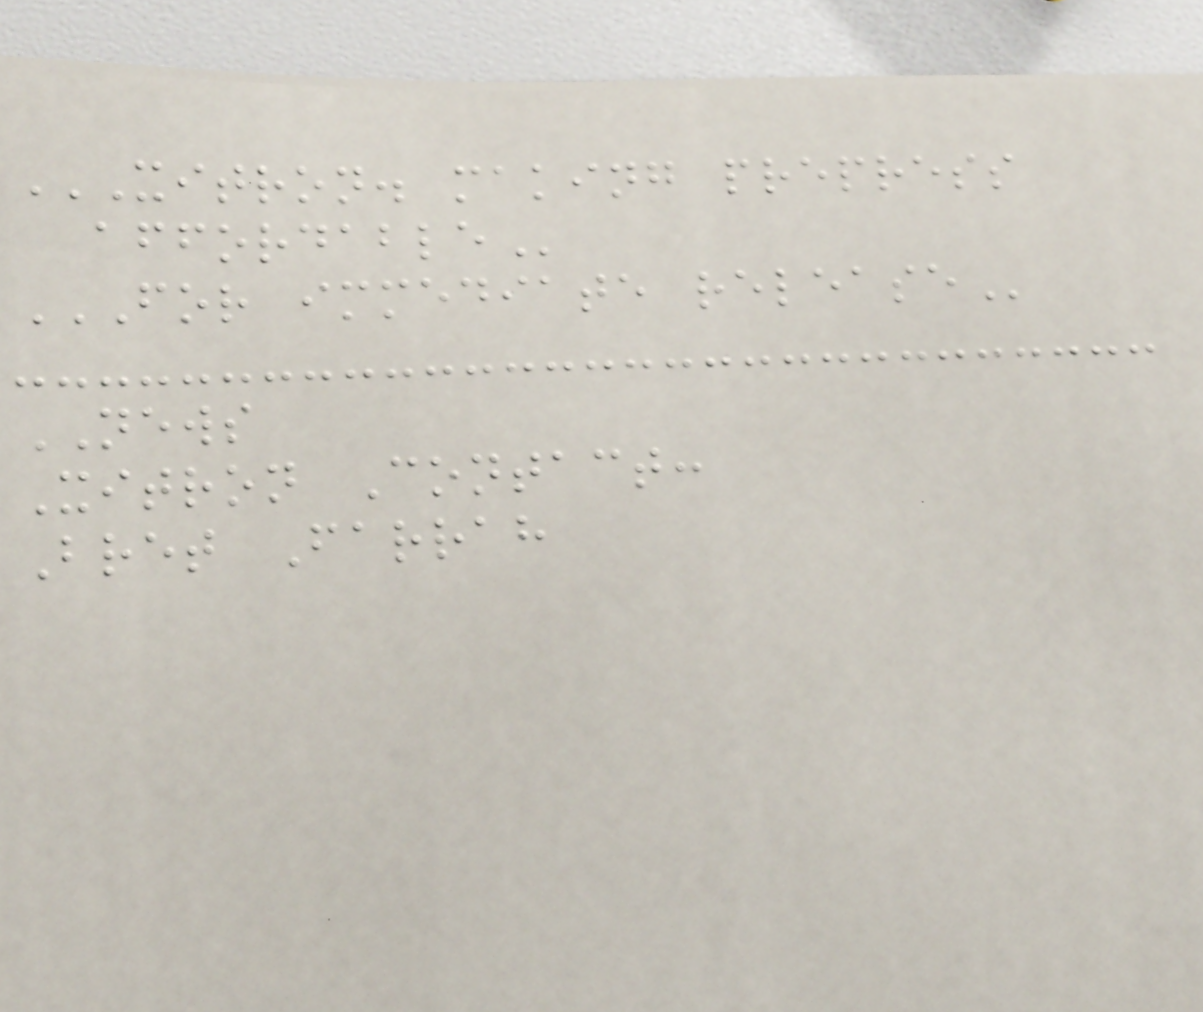XITRON. MAKING PREPRESS
AFFORDABLE
FOR IMMEDIATE RELEASE
NEWS
Xitron Contact:
Bret Farrah
